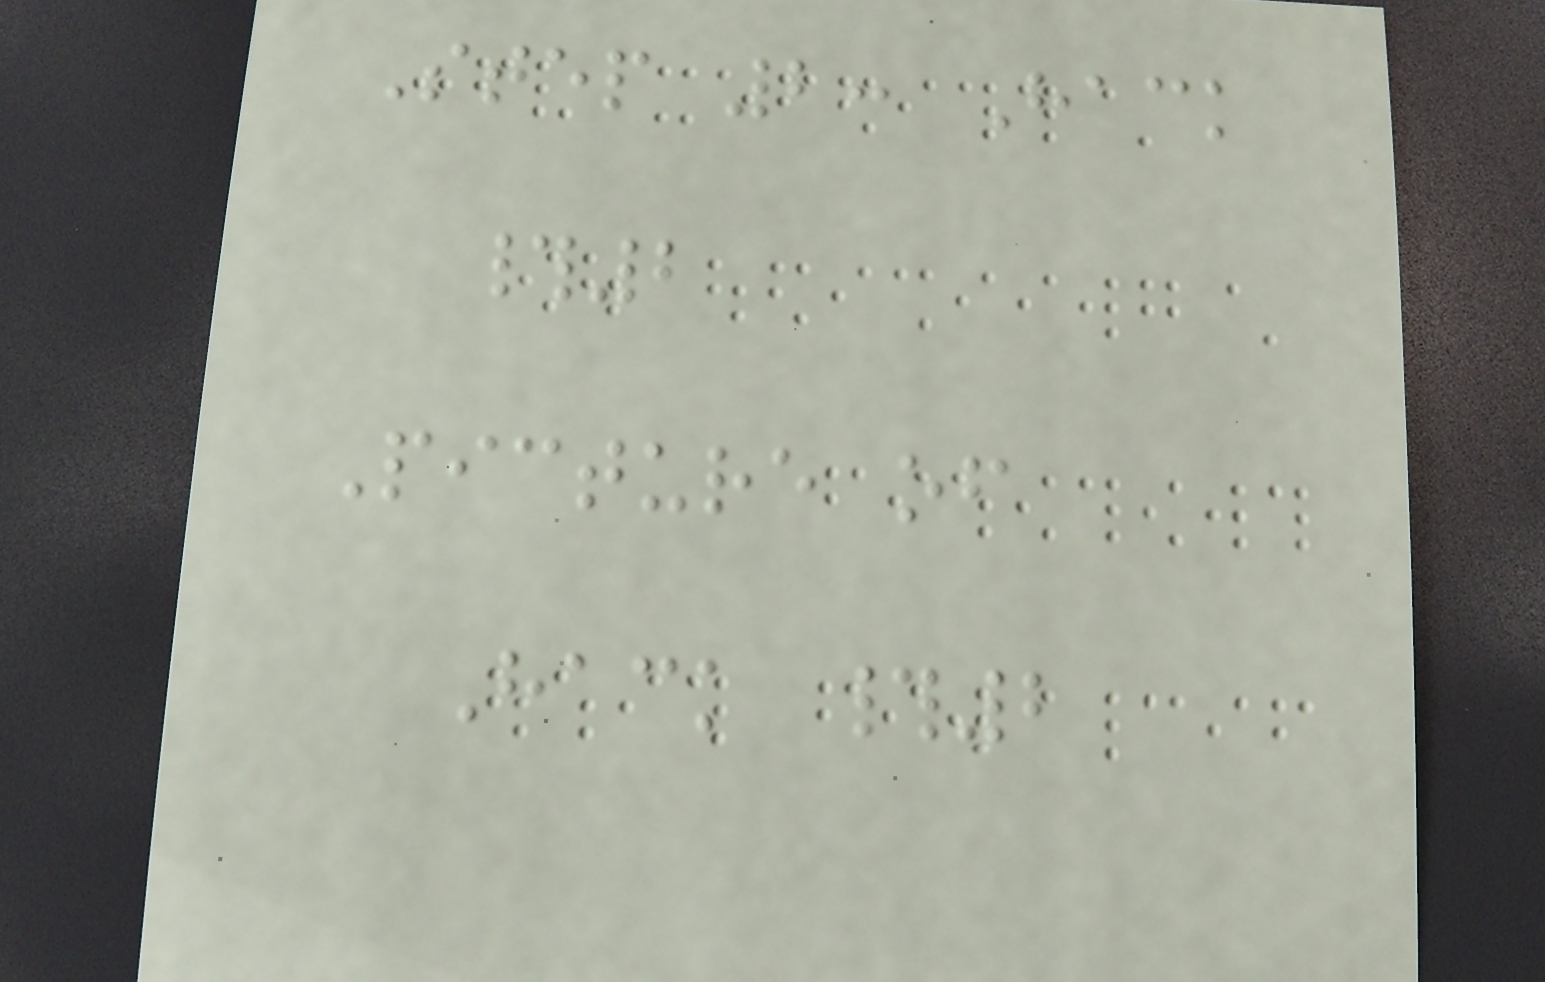Step 2: Hack
#2
Picture of
Hack #2
